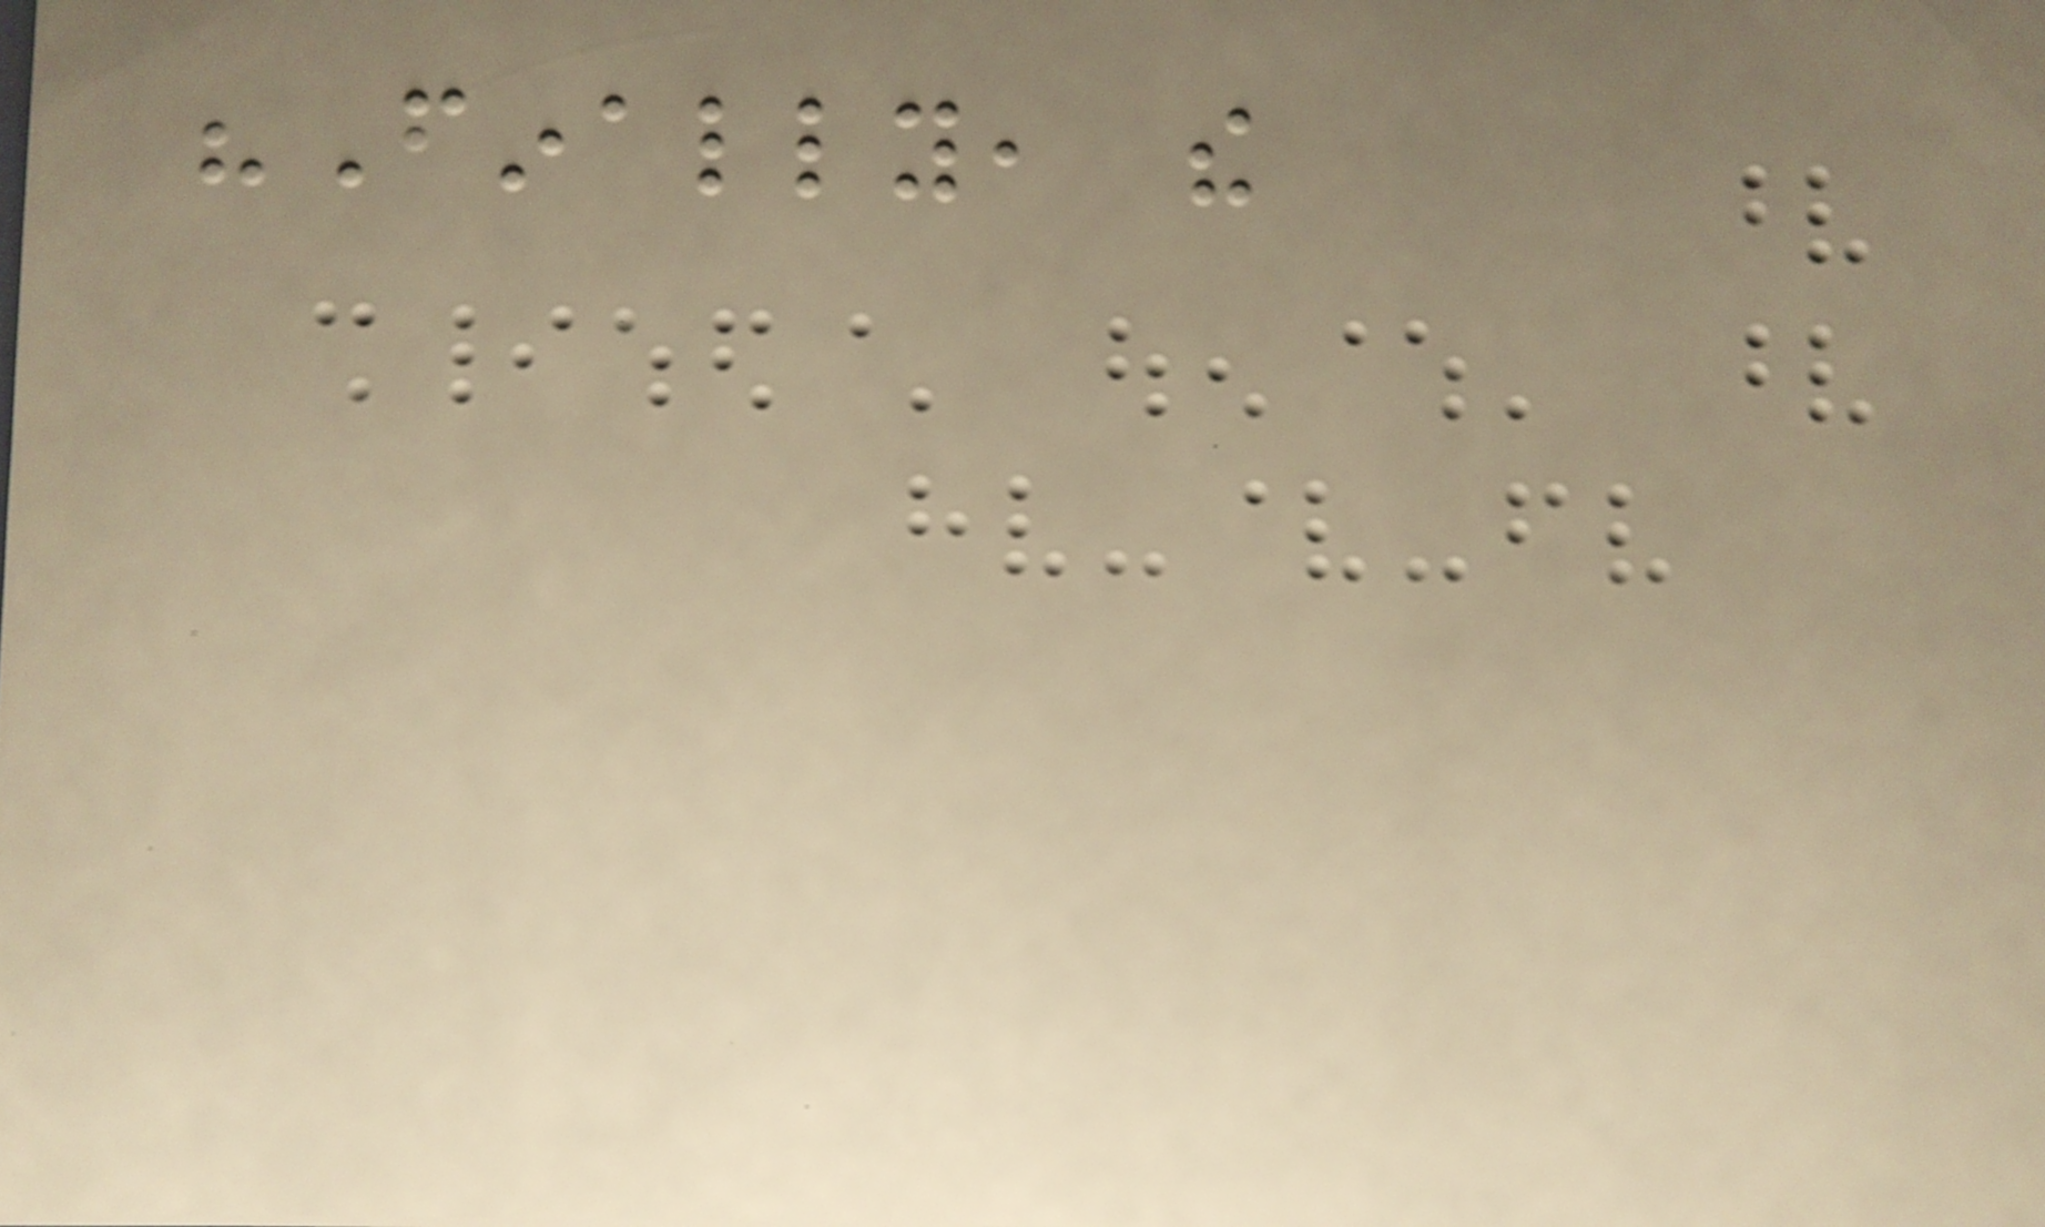"Finally, the
